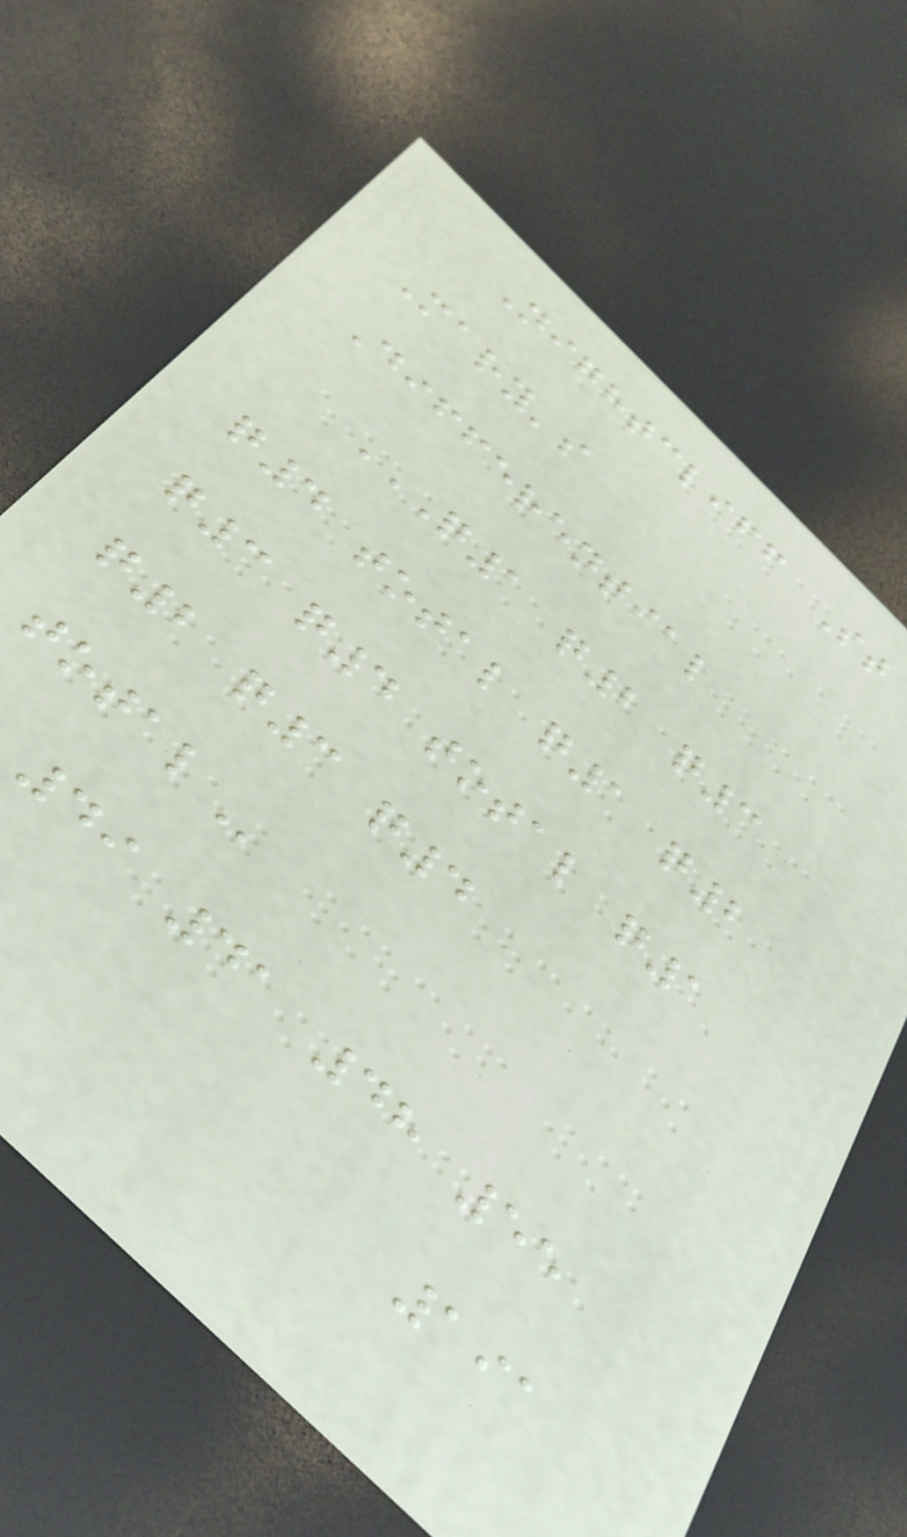Nightcliff St
Mary's
Differential
Q1 Q2 Q3
Q4 TOTAL Q1 Q2
Q3 Q4 TOTAL Q1
Q2 Q3 Q4
TOTAL
49 41 48 55
191
